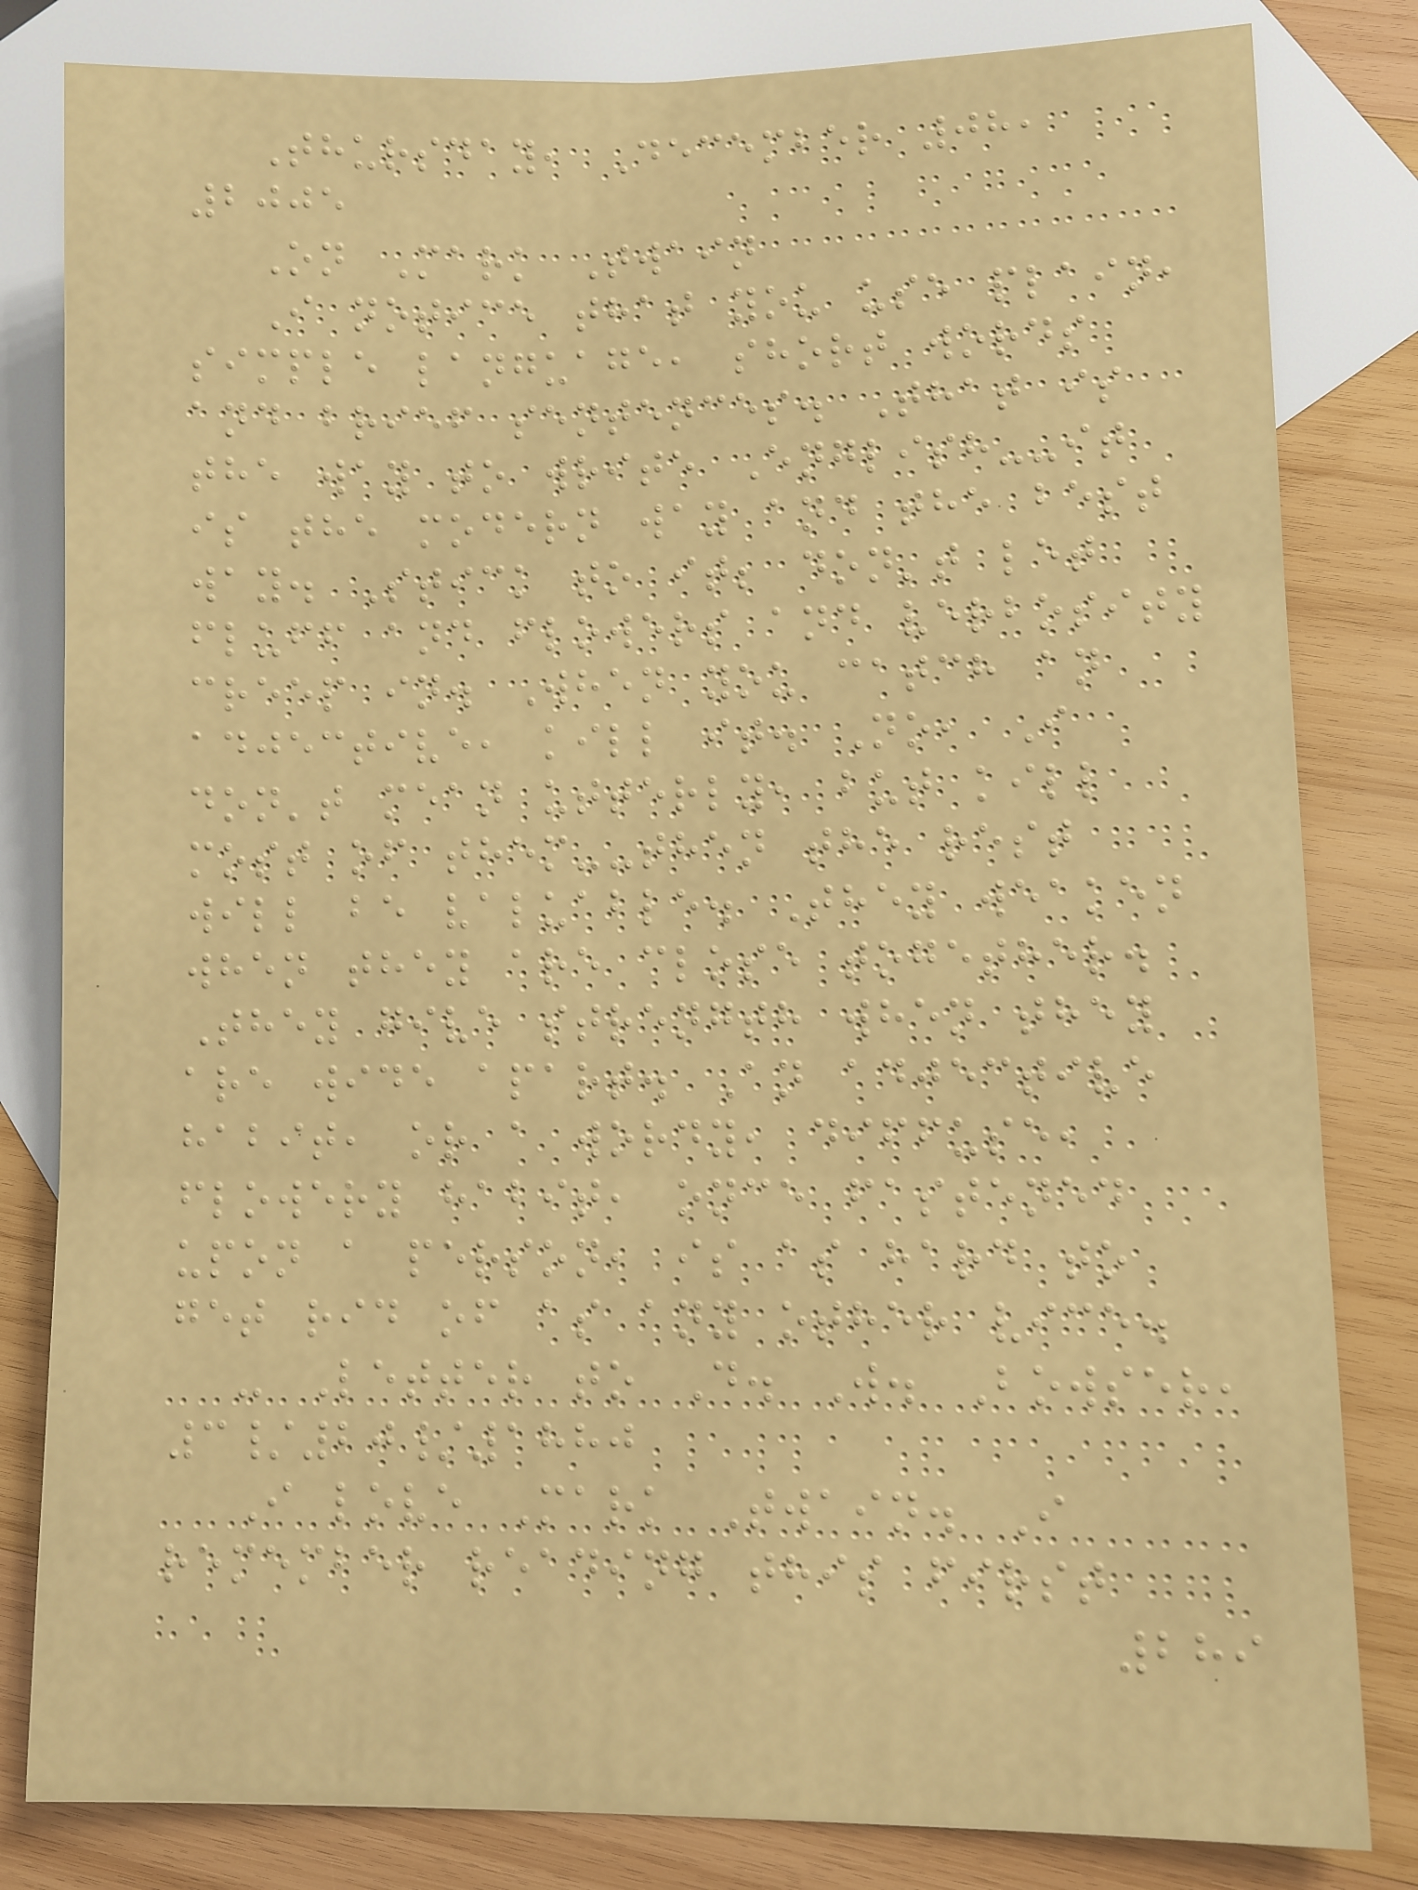Thursday, December 08,
2005
On Mark Twain
I notice that you use plain,
simple language, short words
and brief sentences. That is
the way to write English--it
is the modern way and the best
way. Stick to it; don't let
fluff and flowers and verbosity
creep in. When you catch an
adjective, kill it. No, I
don't mean utterly, but kill
most of them--then the rest
will be valuable. They weaken
when they are close together.
They give strength when they
are wide apart. An adjective
habit, or a wordy, diffuse,
flowery habit, once fastened
upon a person, is as hard to
get rid of as any other vice.
- Letter to D. W. Bowser,
3/20/1880
I love Mark Twain. I
remember reading this first
289
